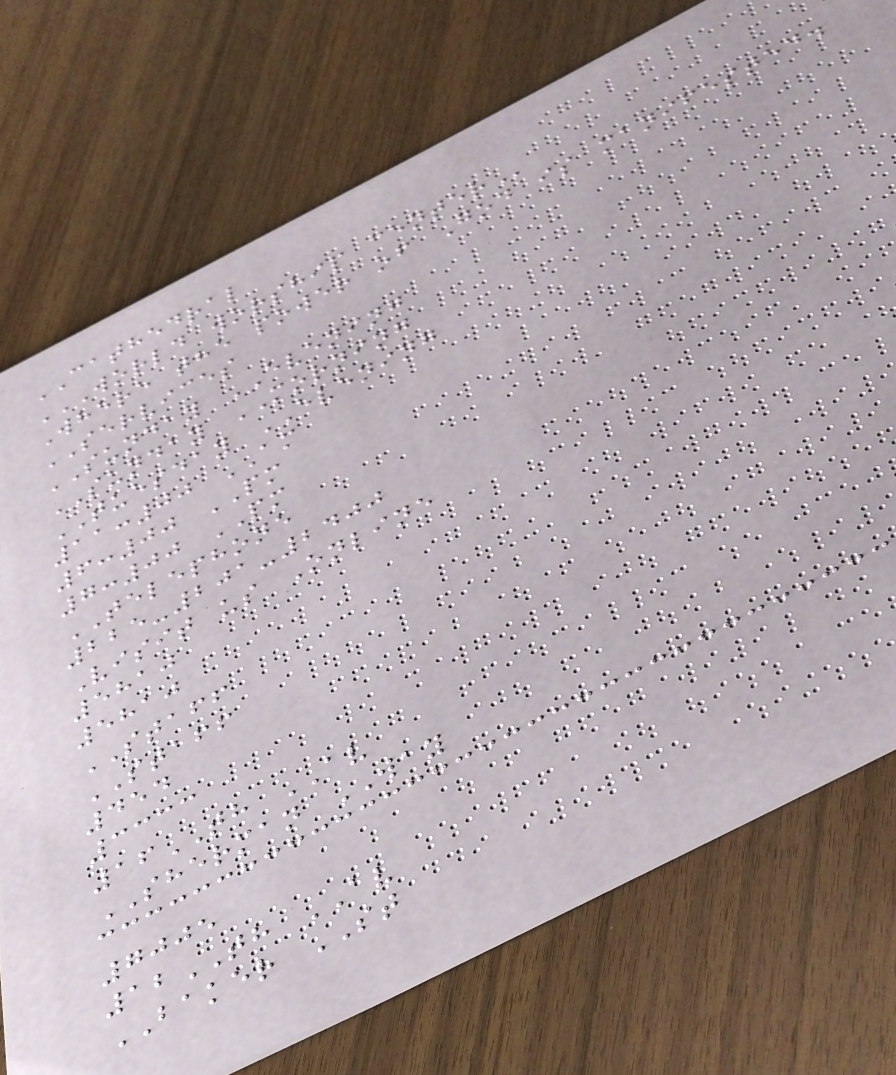CATHEDRAL
WORLD WORSHIP CENTER
Where the power of God is manifested.
SERVICES
SUNDAY EVENING
SUNDAY MORNING
TUESDAY EVENING
11:00 AM
6:00 PM
7:00 PM
TELEPHONE
225-201-2400
Visit us Online
5810
5810
STAFF
STAFF
454
3333
16TH AV
SHERMAN WAY
7005
12TH AV
BAKER ST
